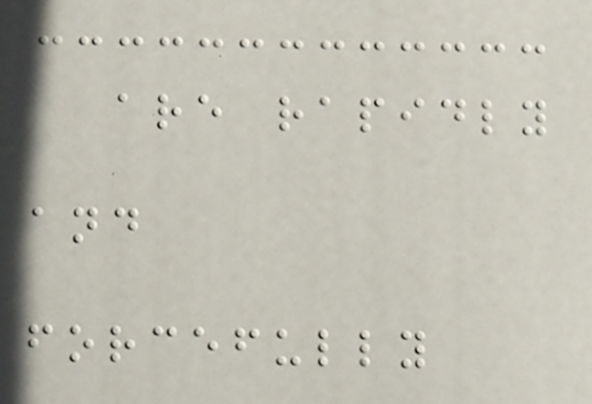are rapidly
and
forcefully
